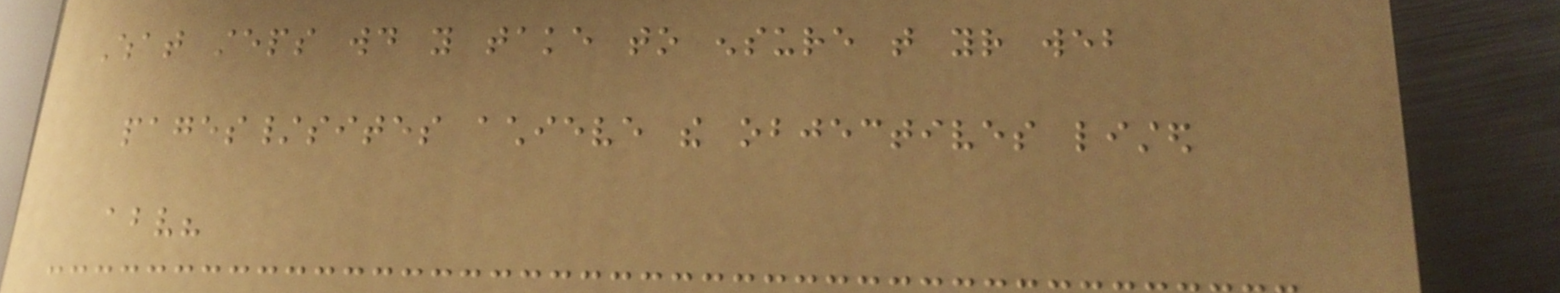What steps would you take to ensure that your web
pages/sites achieve the objectives listed
above?
